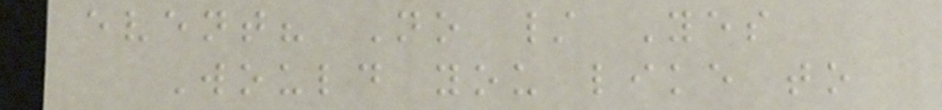event? No / Yes
Would you like to
